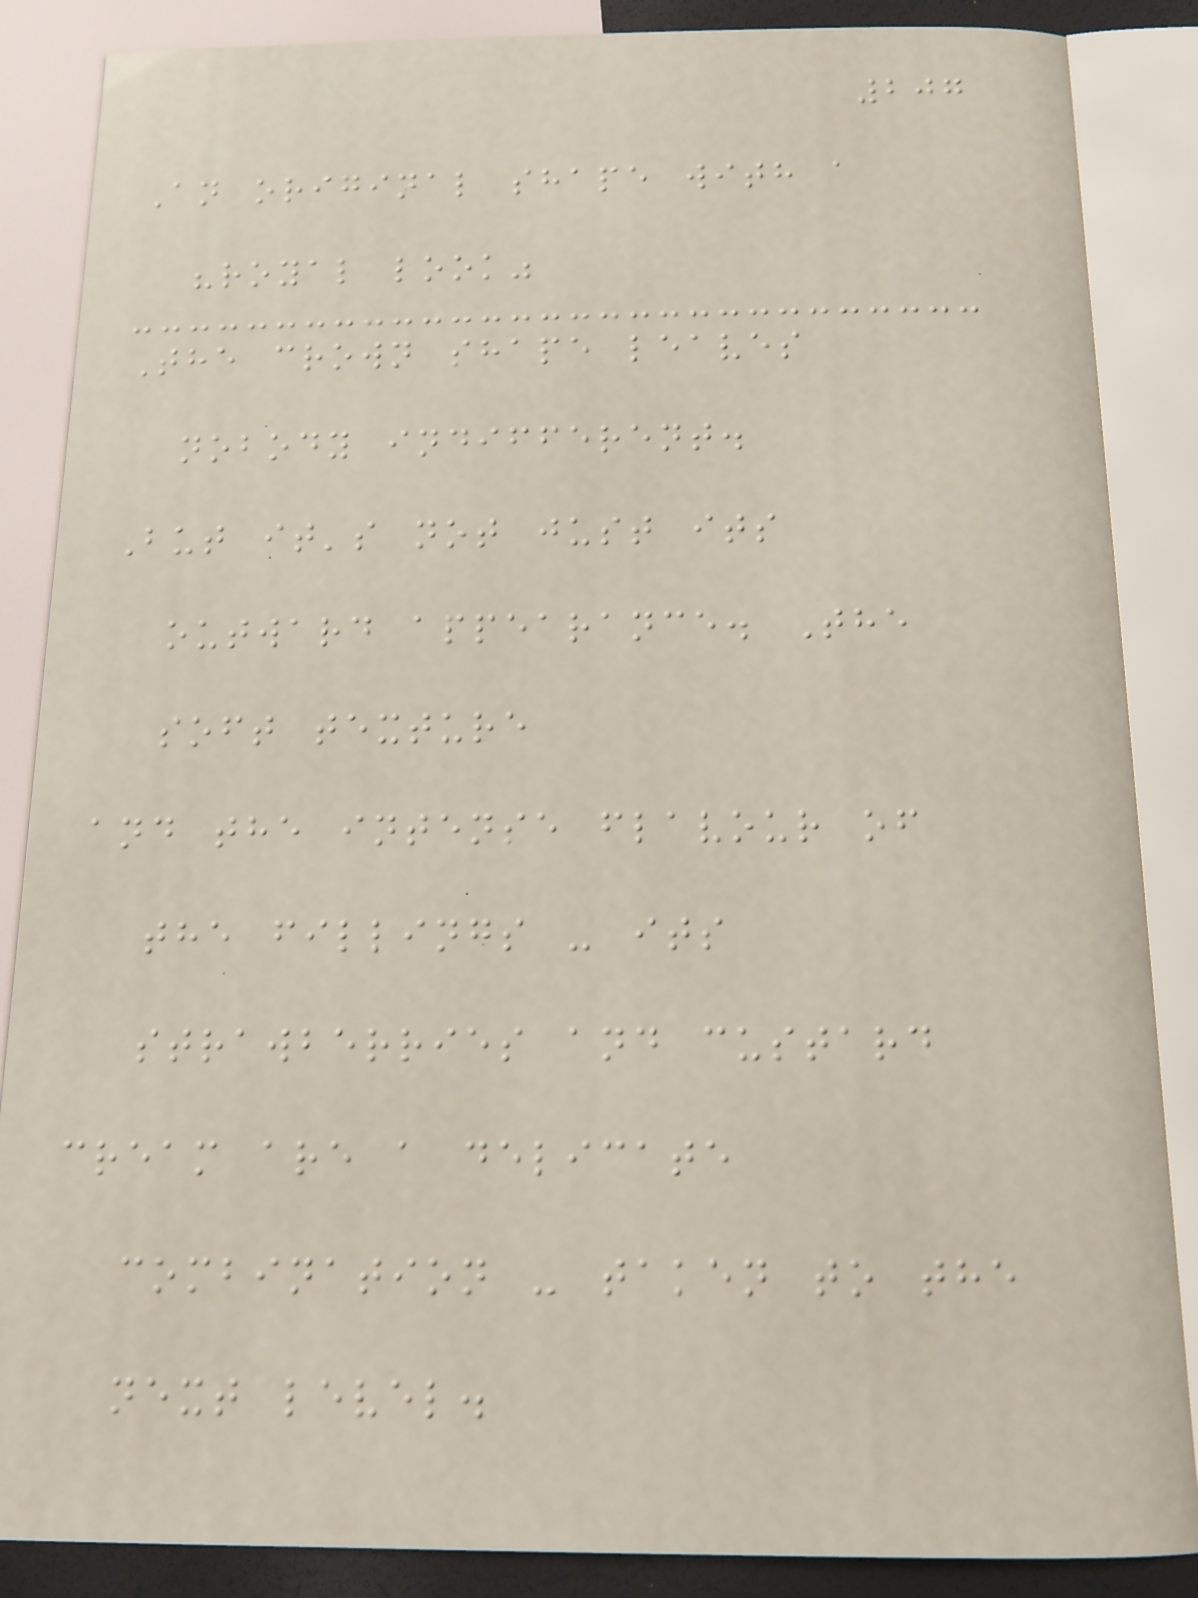207
An original shape with a
"royal look"
The crown shape leaves
nobody indifferent.
But it's not just its
outward appearance. The
soft texture
and the intense flavour of
the fillings - its
strawberries and custard
cream are a delicate
combination - taken to the
next level.
